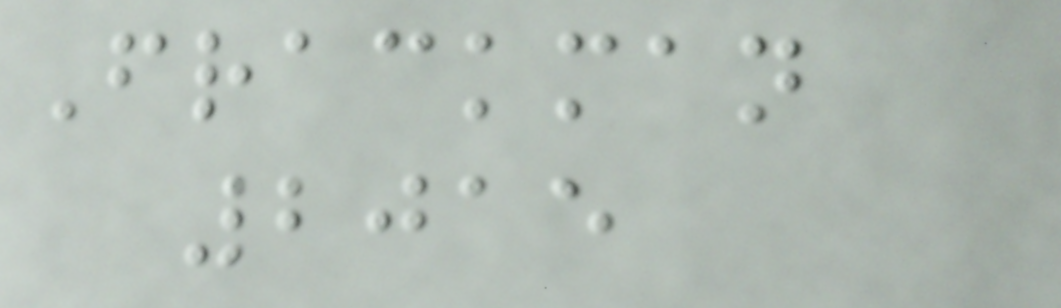Frackman
2015
